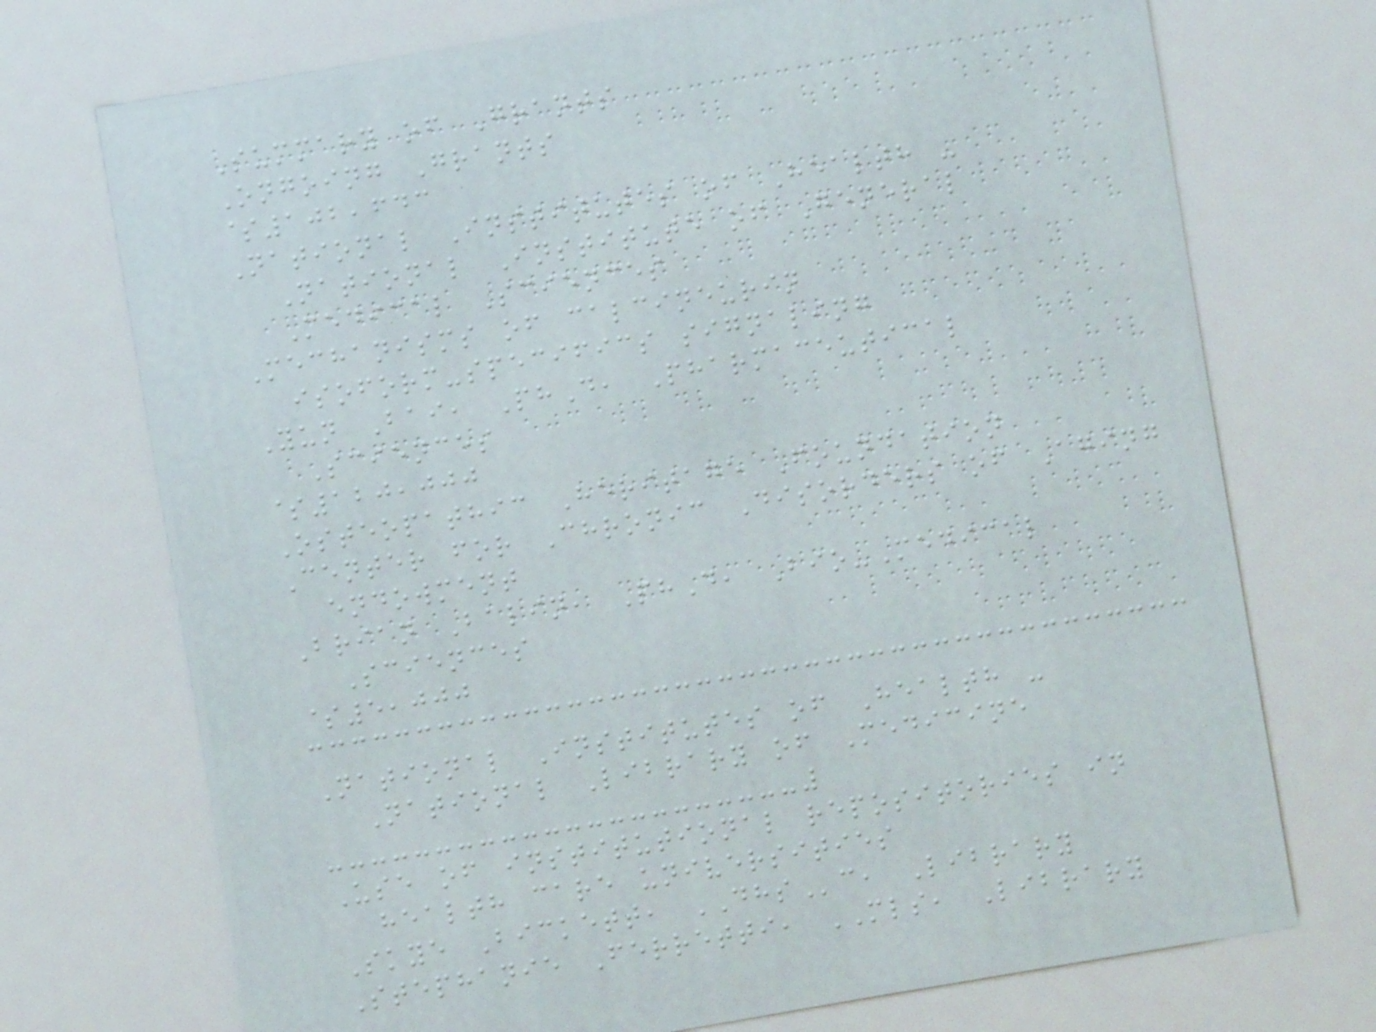Summary of Grants
Ongoing Grants
$102,643
National Institutes of Health -
National Institute of General
Medical Sciences
Mechanisms of calcineurin
isoform-specifics signaling
Yun Bai, PhD, Pharmaceutical
Sciences
$120,000
Osteopathic Heritage Foundation
Center for Chronic Disorders of Aging
endowment
Brian Balin, PhD, Bio-Medical
Sciences
$5,000
National Institutes of Health -
National Library of Medicine
Use of institutional repositories in
health care universities
Skye Bickett, DHSc, Library
Stephanie Ferretti, MLS, Library
